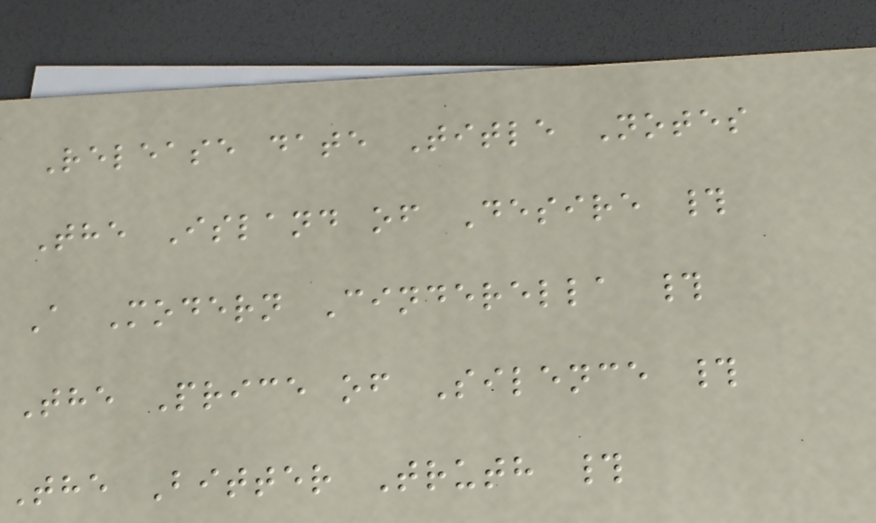Release date Title Notes
The Island of Desire #
A Modern Cinderella #
The Price of Silence #
The Bitter Truth #
